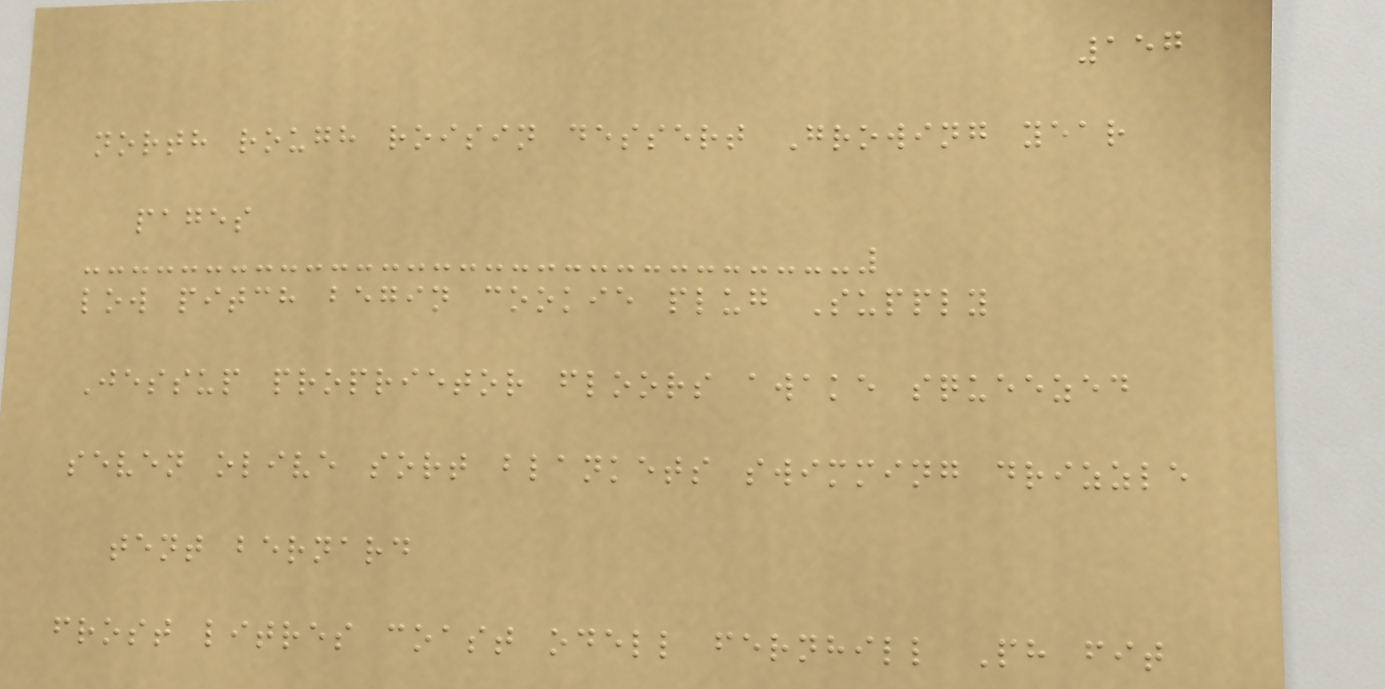157
north rough roisin dessert Growing year
pages
low pitch begin cookie plug Supply
Jessup proprietor floors awake squeezed
seven olive sort blankets swimming drizzle
tent bernard
frost litres coast odell fernhill Ph fit
